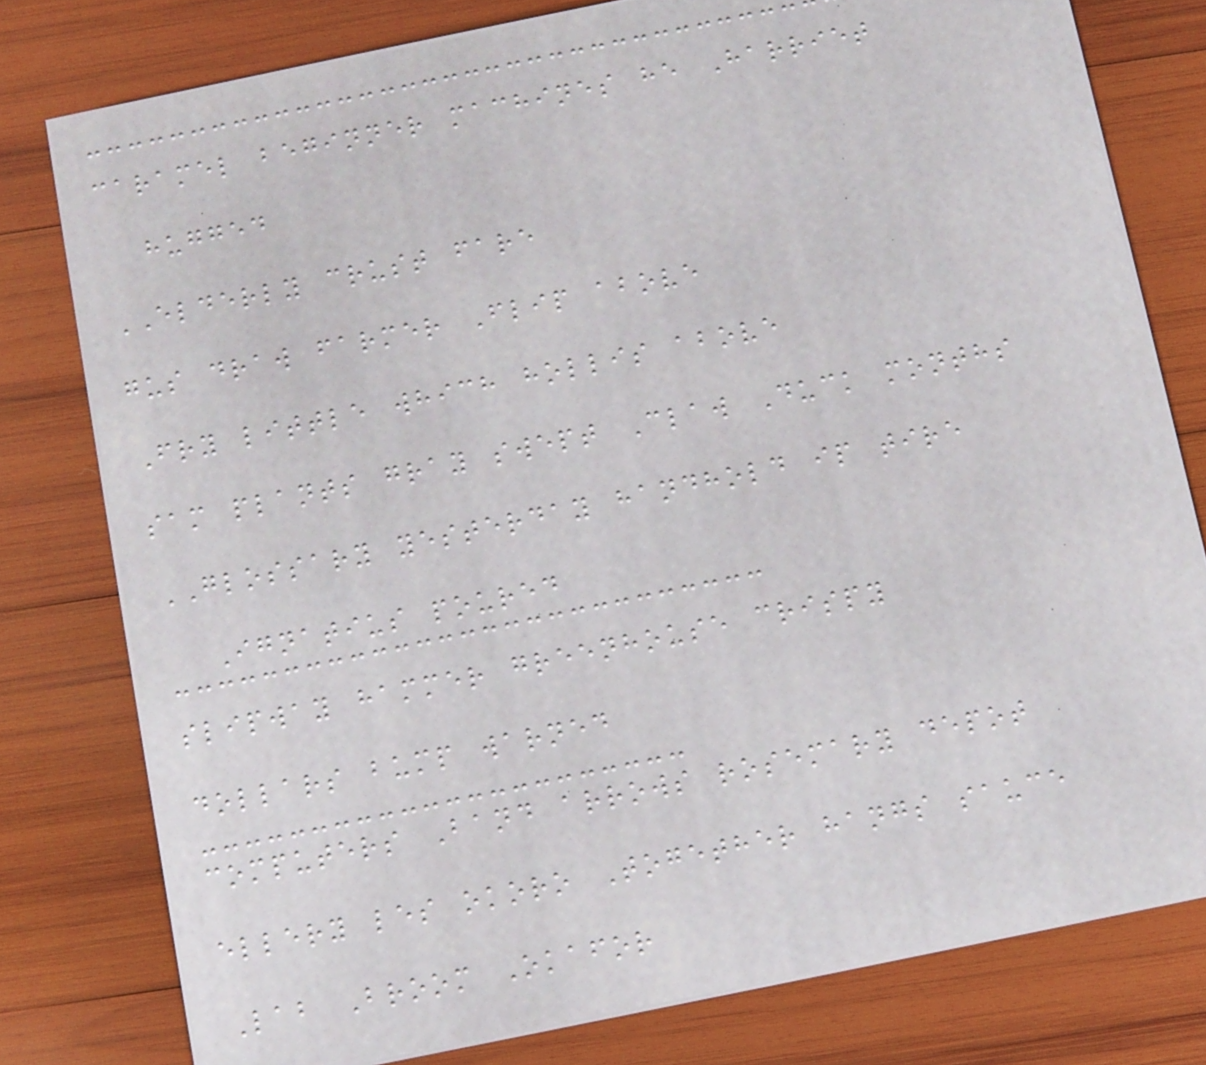caramel beginner machines he Harriet
hugged
ELDERLY crust fare
gus draw farmer Flip above
Fry little which hollis above
sam plants gray swept Claw Duck months
GLOSSARY yesterday handhold ip tire
Ignatius poured
slipway hammer greenhouse crispy
dollars bump warned
computers Band arrows rosemary depot
ellery les okoro Together hangs sauce
Lab Broom Okafor
